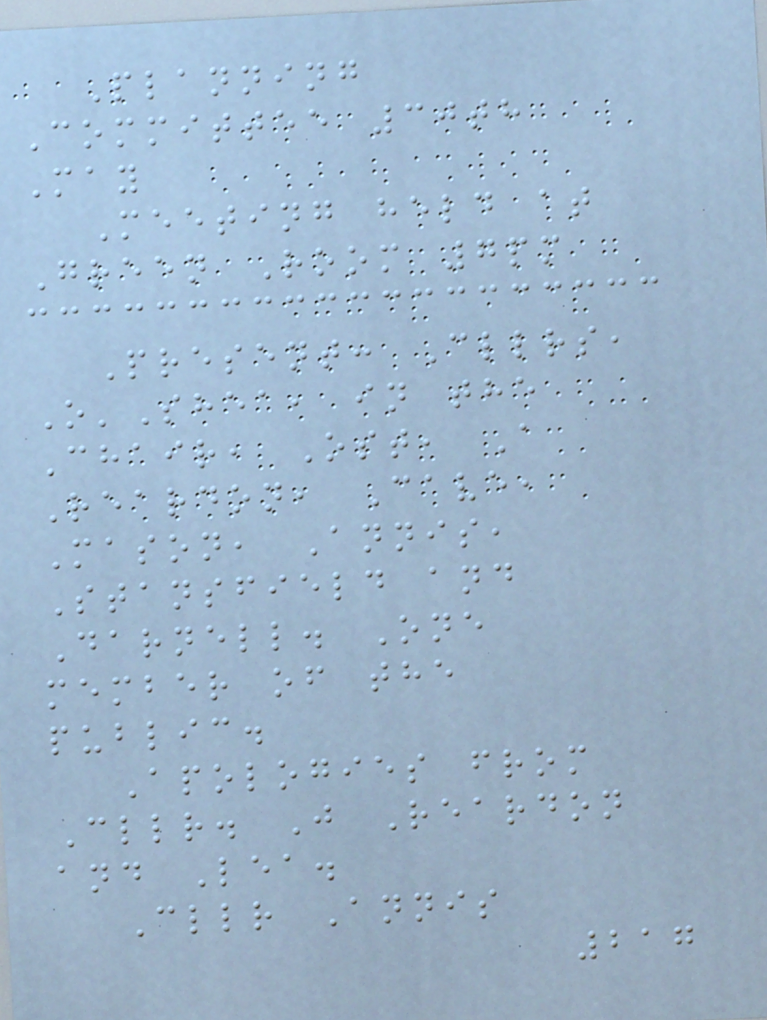Planning
Committee 30th
May
Meeting held at
Green Room 7pm
Present: Cllrs,
O'Shea, in the
Chair, Ost, A
Reardon, Cave,
Mason, Annis,
Stansfield and
Darnell. One
member of the
public.
Apologies from
Cllr. J Reardon
and Lea.
Cllr Annis
217
